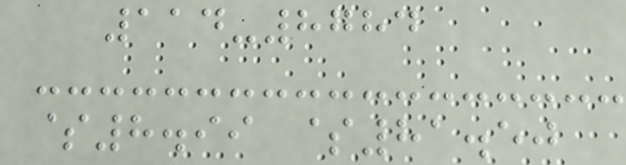114-8784
$8.99 $81.50
